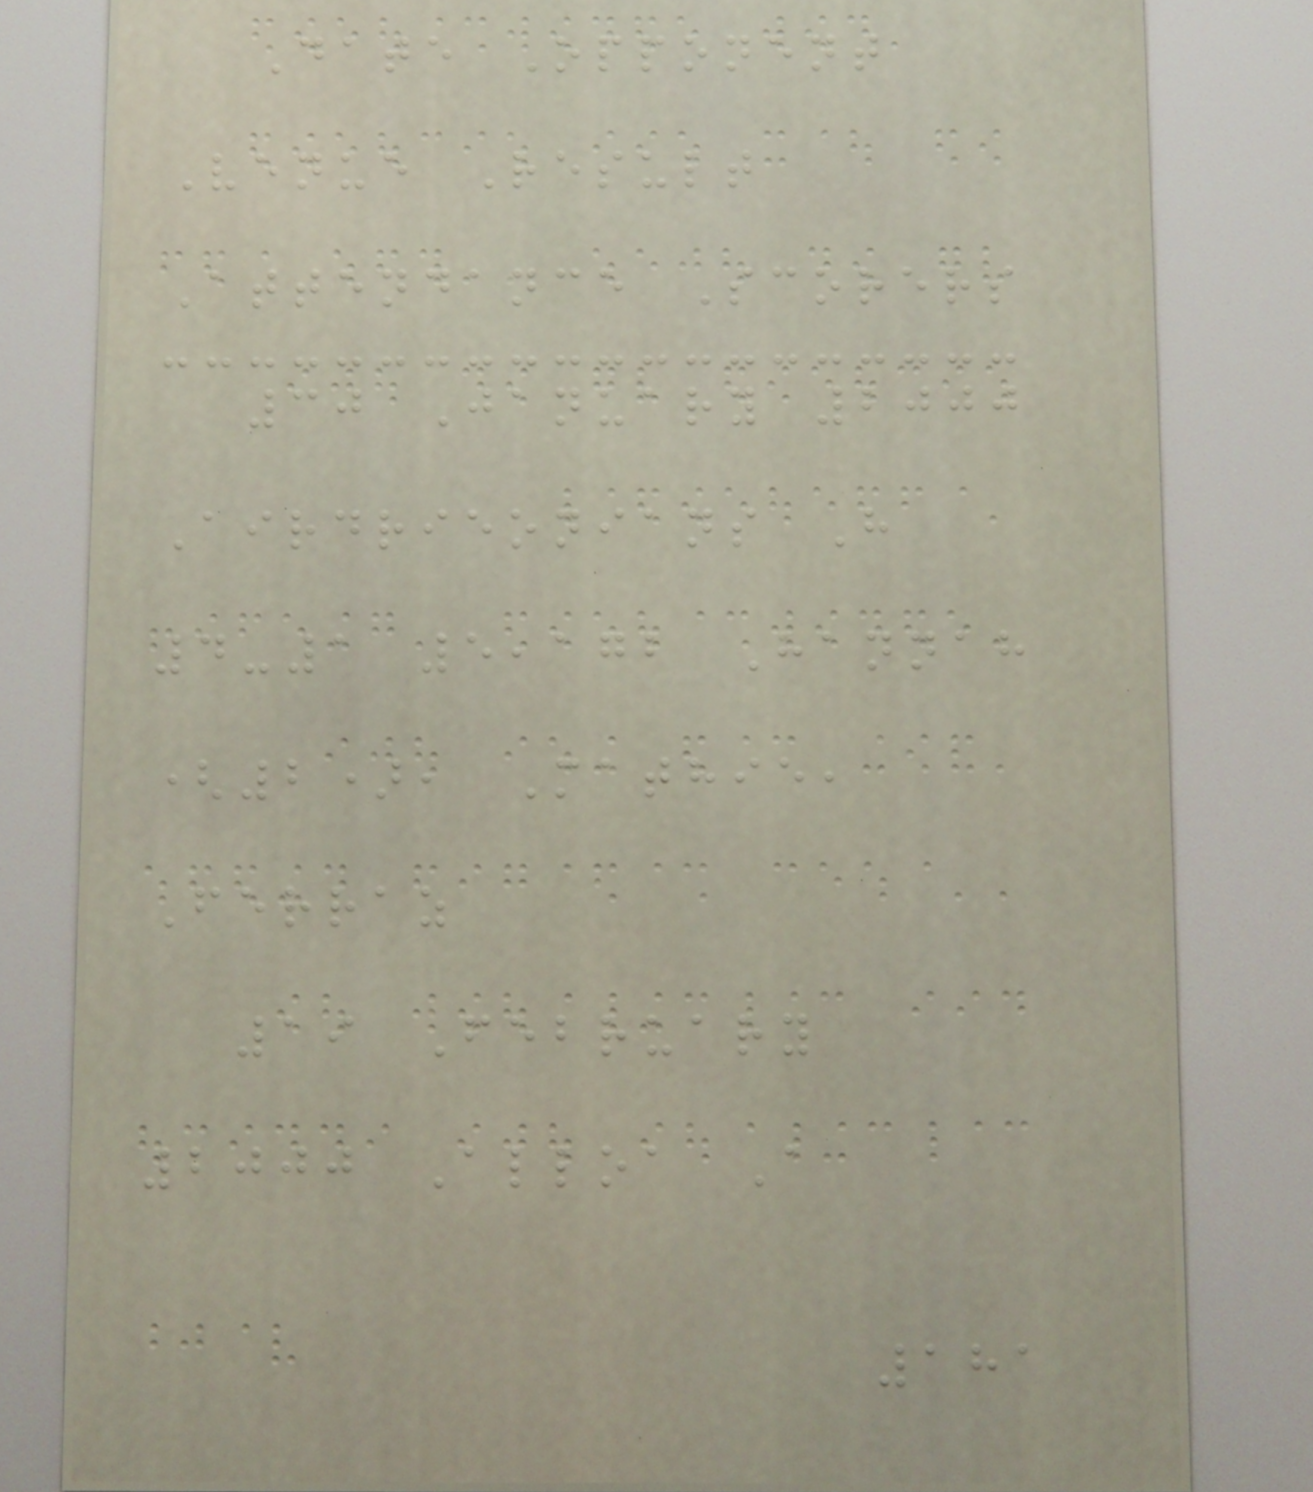Date Opponent
Venue Result
Attendance Scorers
30 January 2000
Airdrieonians H
4-1 5,172 Hannah
(2), Mathie,
Ferraz
19 February
2000 Alloa A
181
